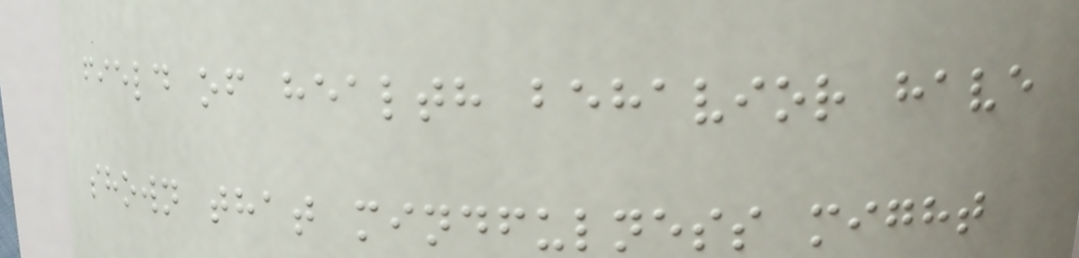field of health behavior have
shown that mindfulness might
